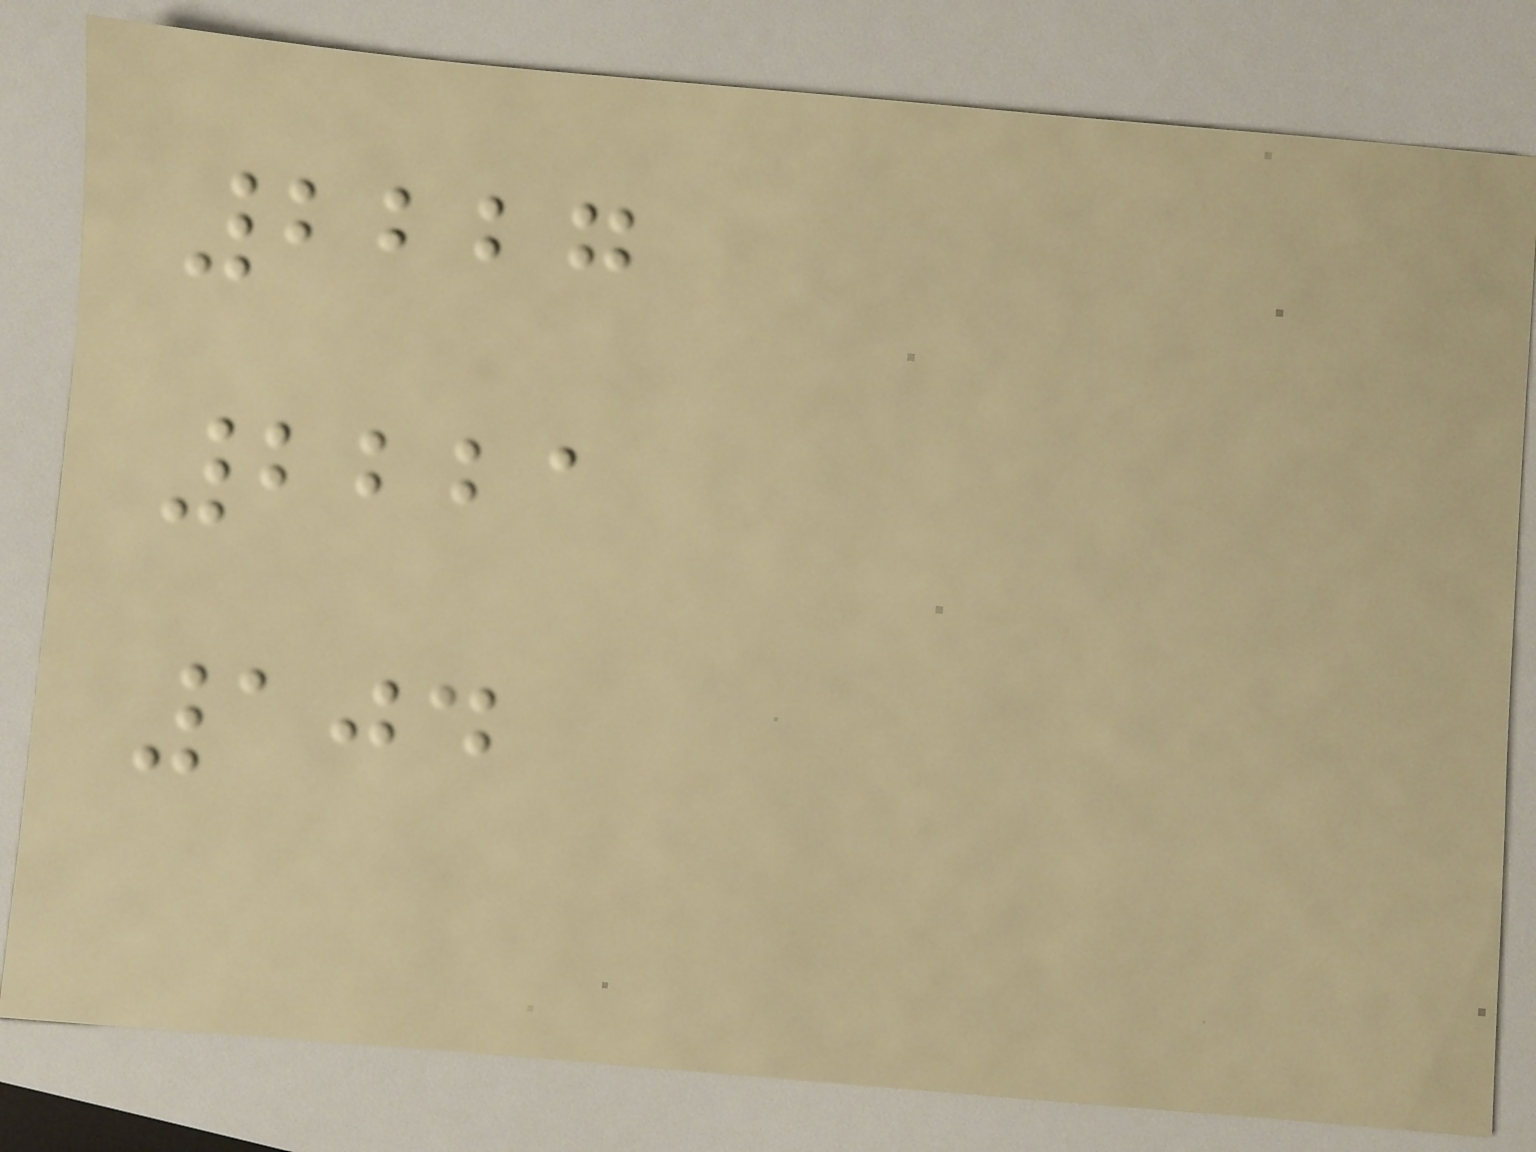2227
2221
104
